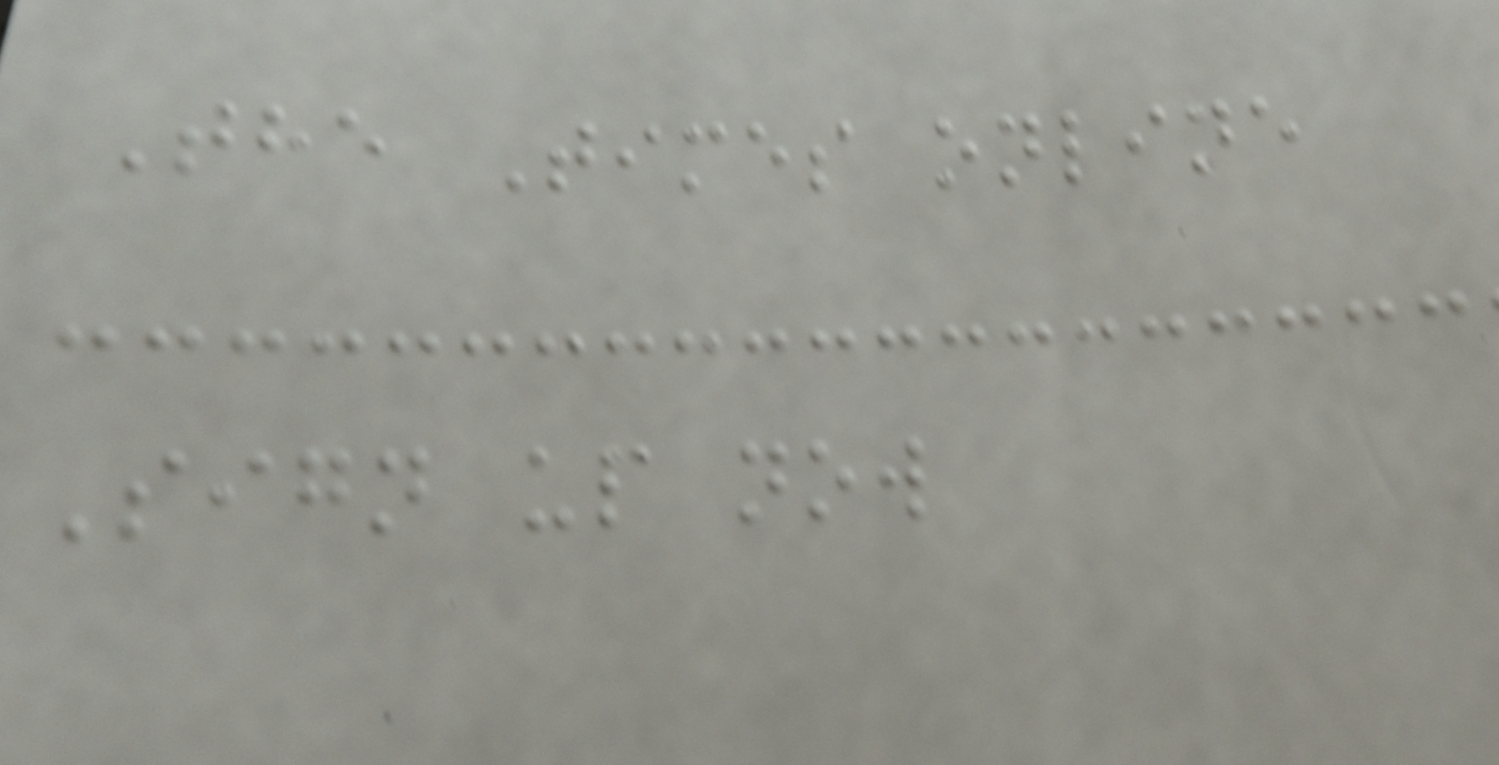The Times online
Sign up now
